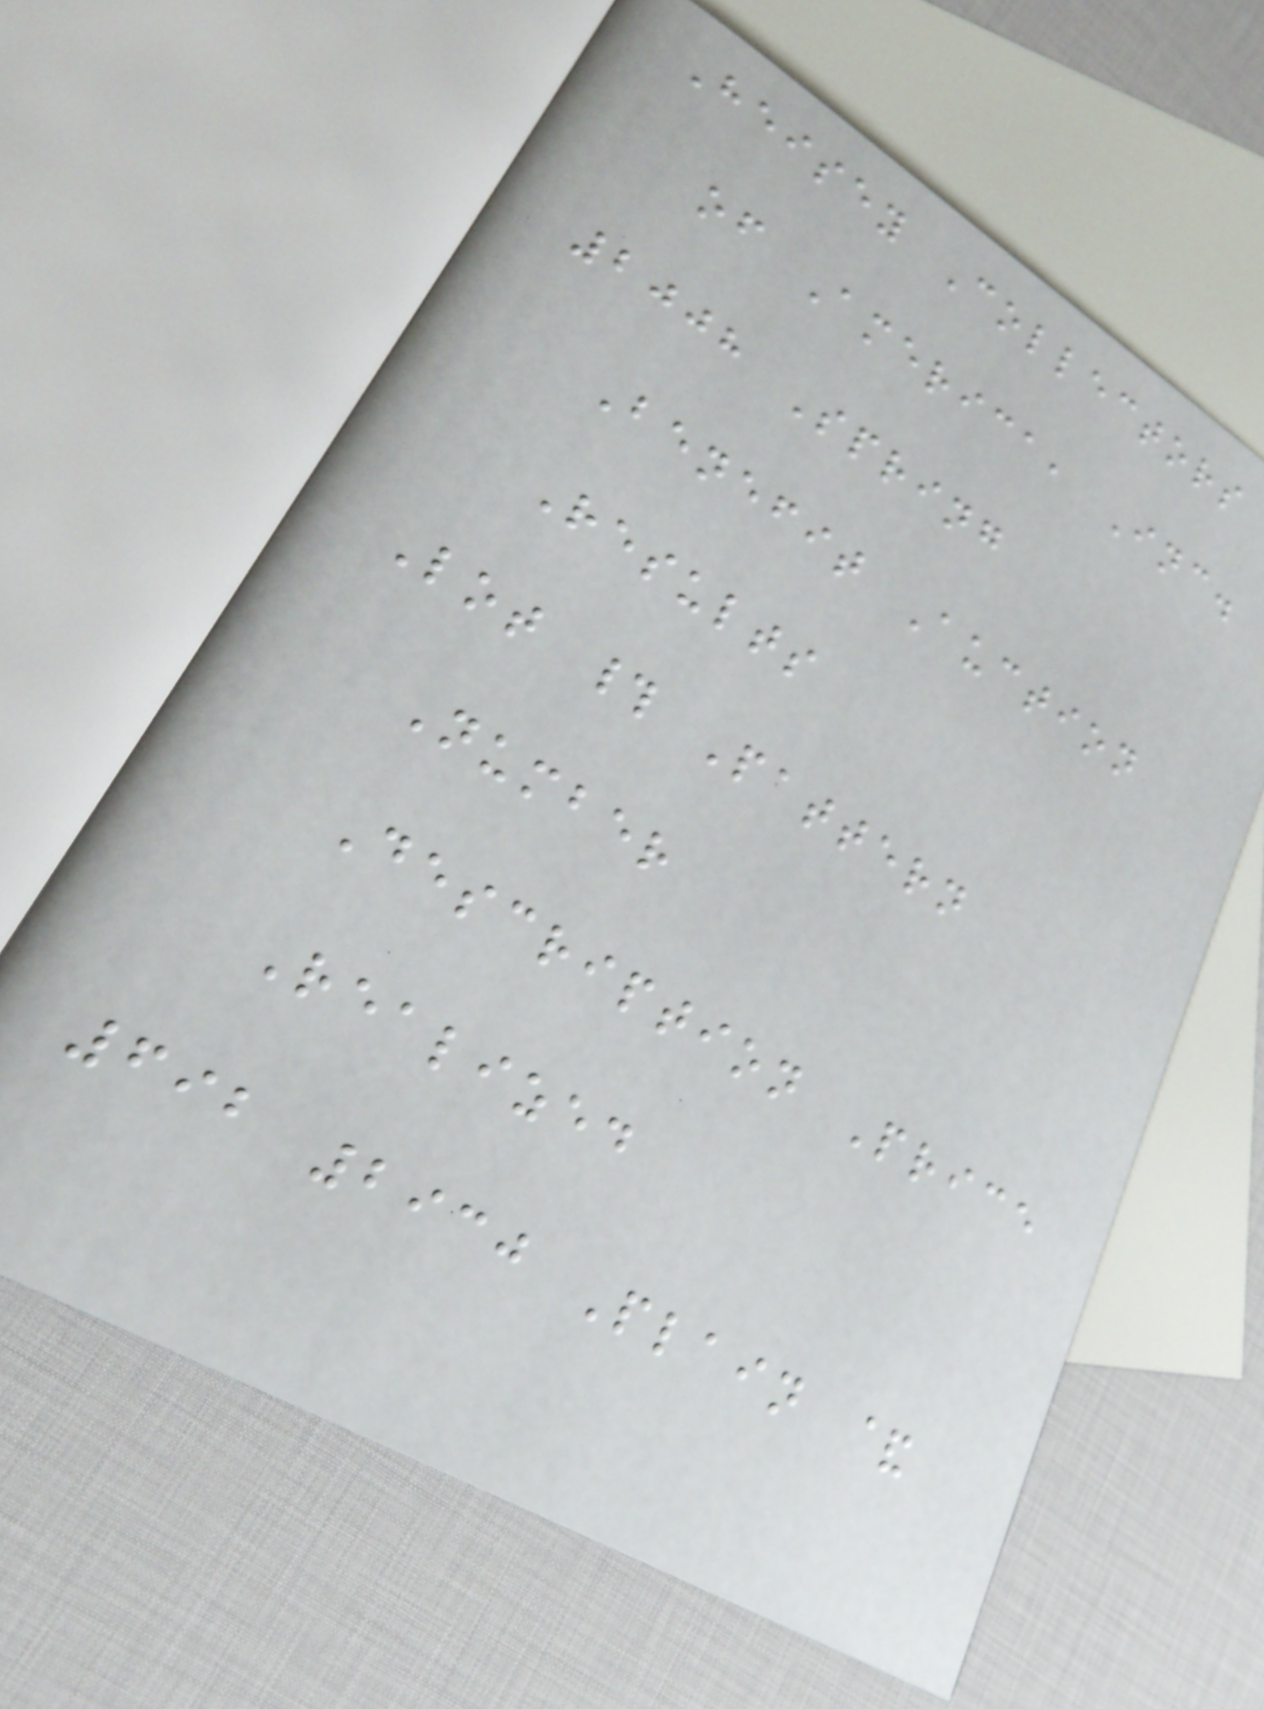Heisey Collectors
of America, Inc.
2008 Spring
Benefit Auction
Results
Lot # Pattern
Number
Description Price
Realized
692 2930 Plain &
